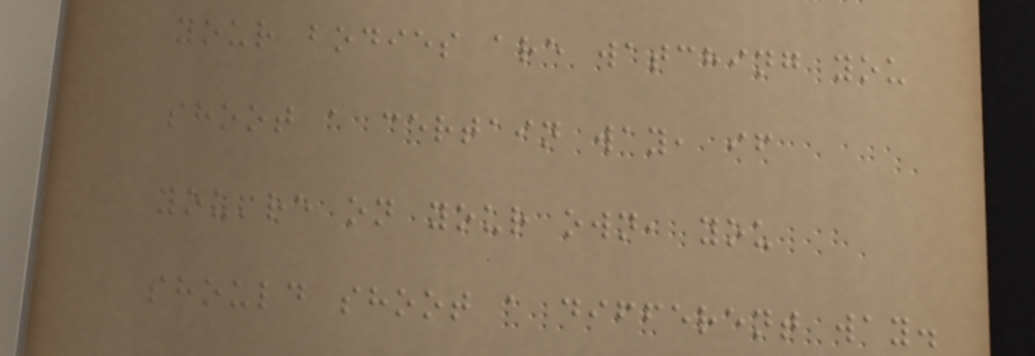your bodies are watching you
shoot a certain way, if
you're on your own, you
should shoot a different way.
